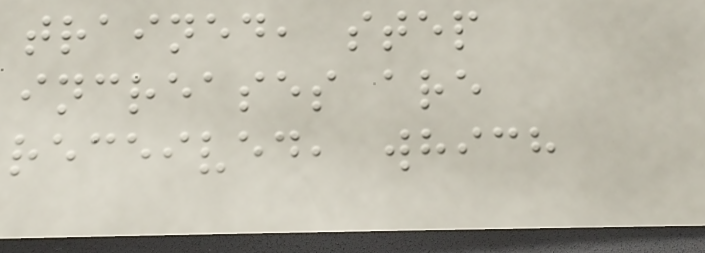trained, step
increases are
received, which
